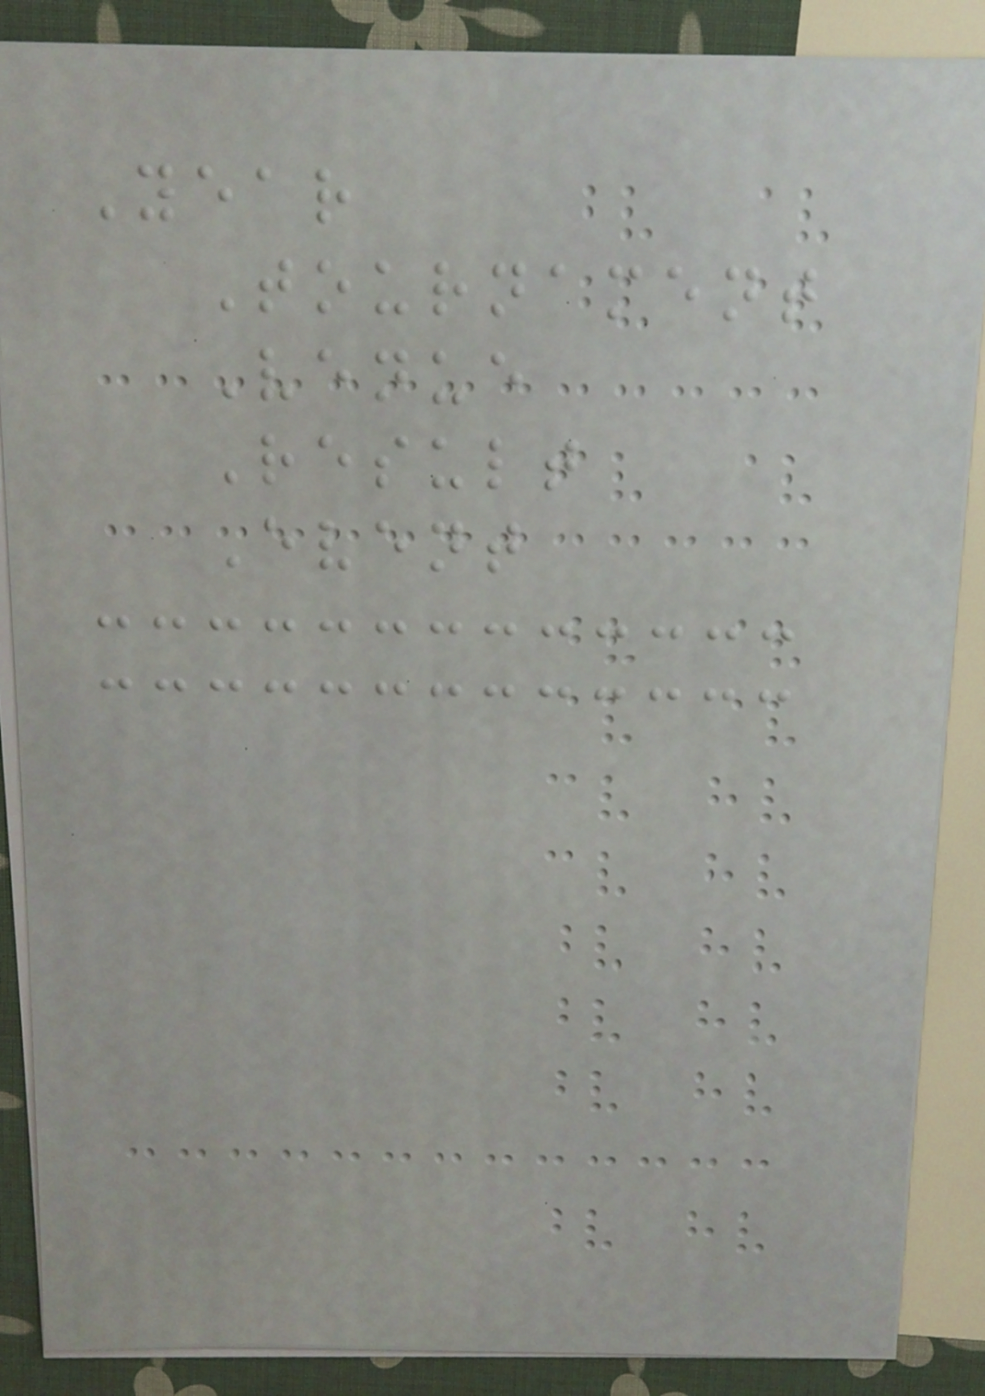Year
Tournament
Venue
Result
Event
